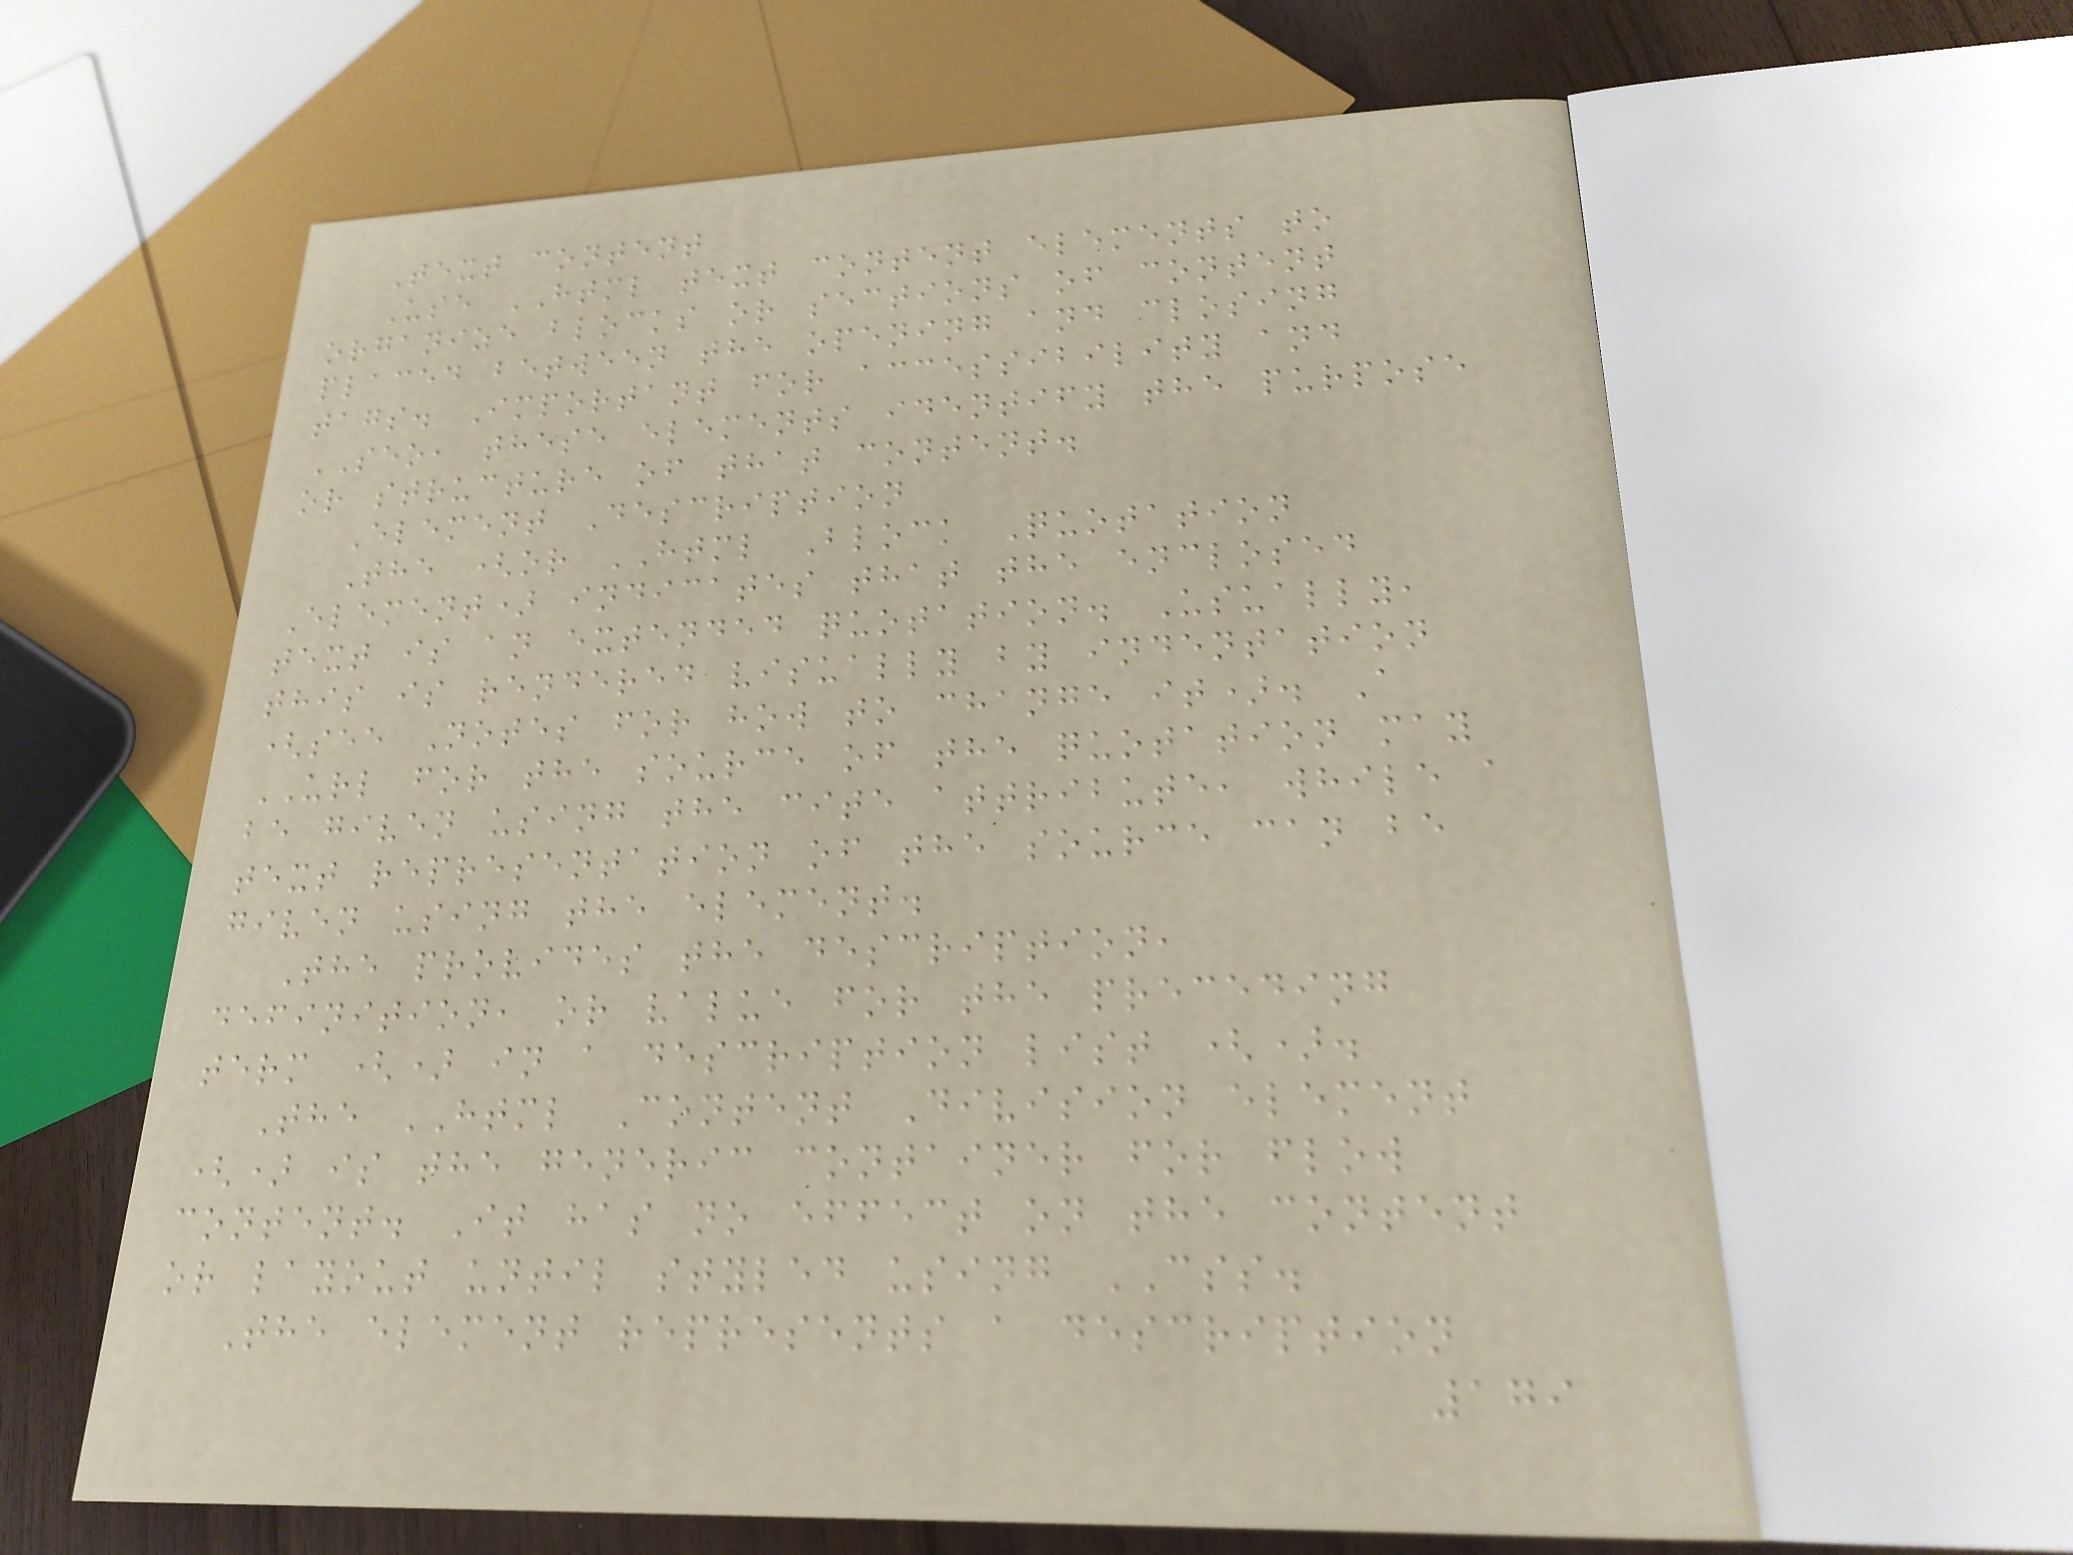Text content
Use HTML text content elements to
organize blocks or sections of content
placed between the opening and closing
tags. Important for accessibility and
SEO, these elements identify the purpose
or structure of that content.
Element Description
The (or HTML Block Quotation
Element) indicates that the enclosed
text is an extended quotation. Usually,
this is rendered visually by indentation
(see Notes for how to change it). A
URL for the source of the quotation may
be given using the cite attribute, while a
text representation of the source can be
given using the element.
The provides the description,
definition, or value for the preceding
term () in a description list ().
The HTML Content Division element
() is the generic container for flow
content. It has no effect on the content
or layout until styled using CSS.
The element represents a description
179
